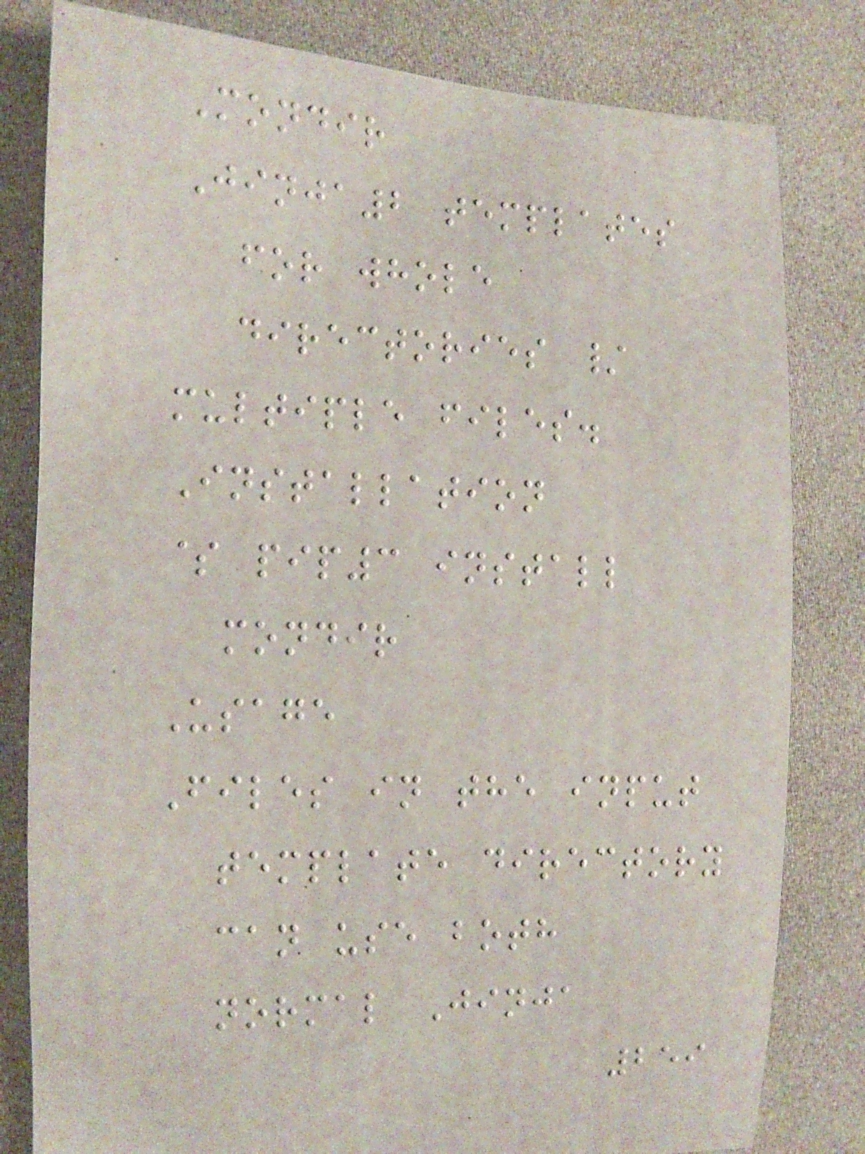Mondir
Jinja2 templates
for whole
directories /
multiple files.
Installation
$ pip3 install
mondir
Usage
Files in the input
template directory
can use both
normal Jinja
259
